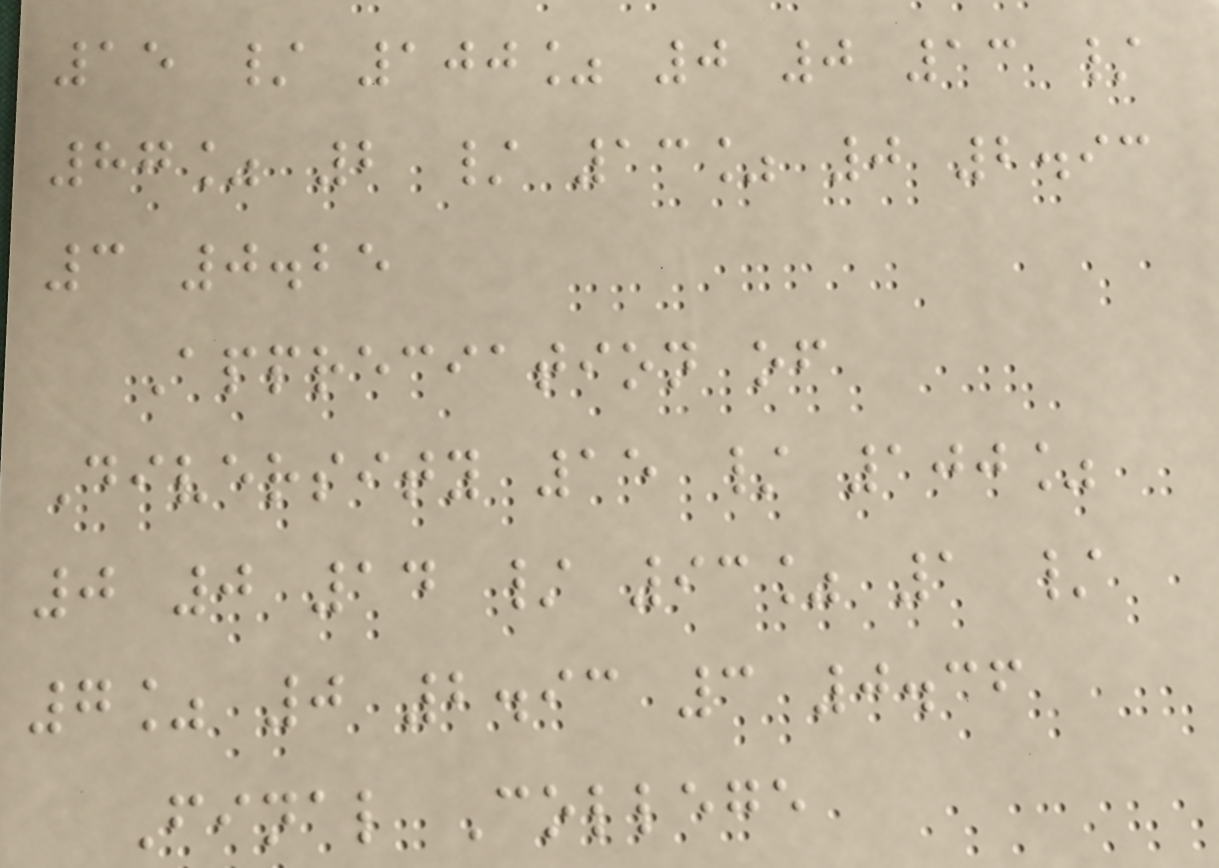15 / 100% 0 0 13 /
87% 2 / 13% 0 2.93
3 0.25
Appreciation of
Diversity 15 / 100%
0 0 14 / 93% 1 /
7% 0 2.93 3 0.36
Final College
